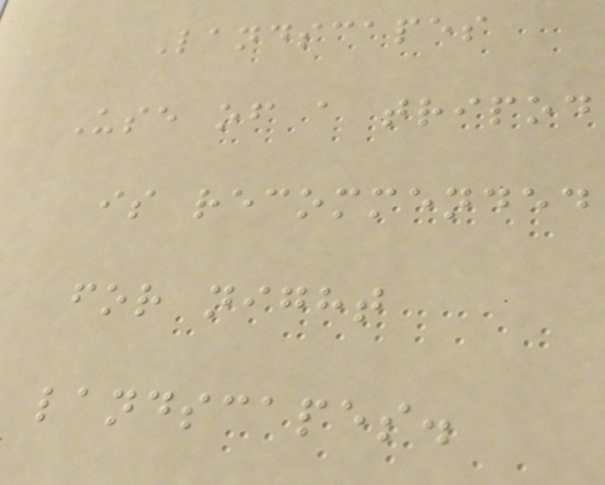Landscapes
Use of a tripod
is recommended
for night
landscapes.
